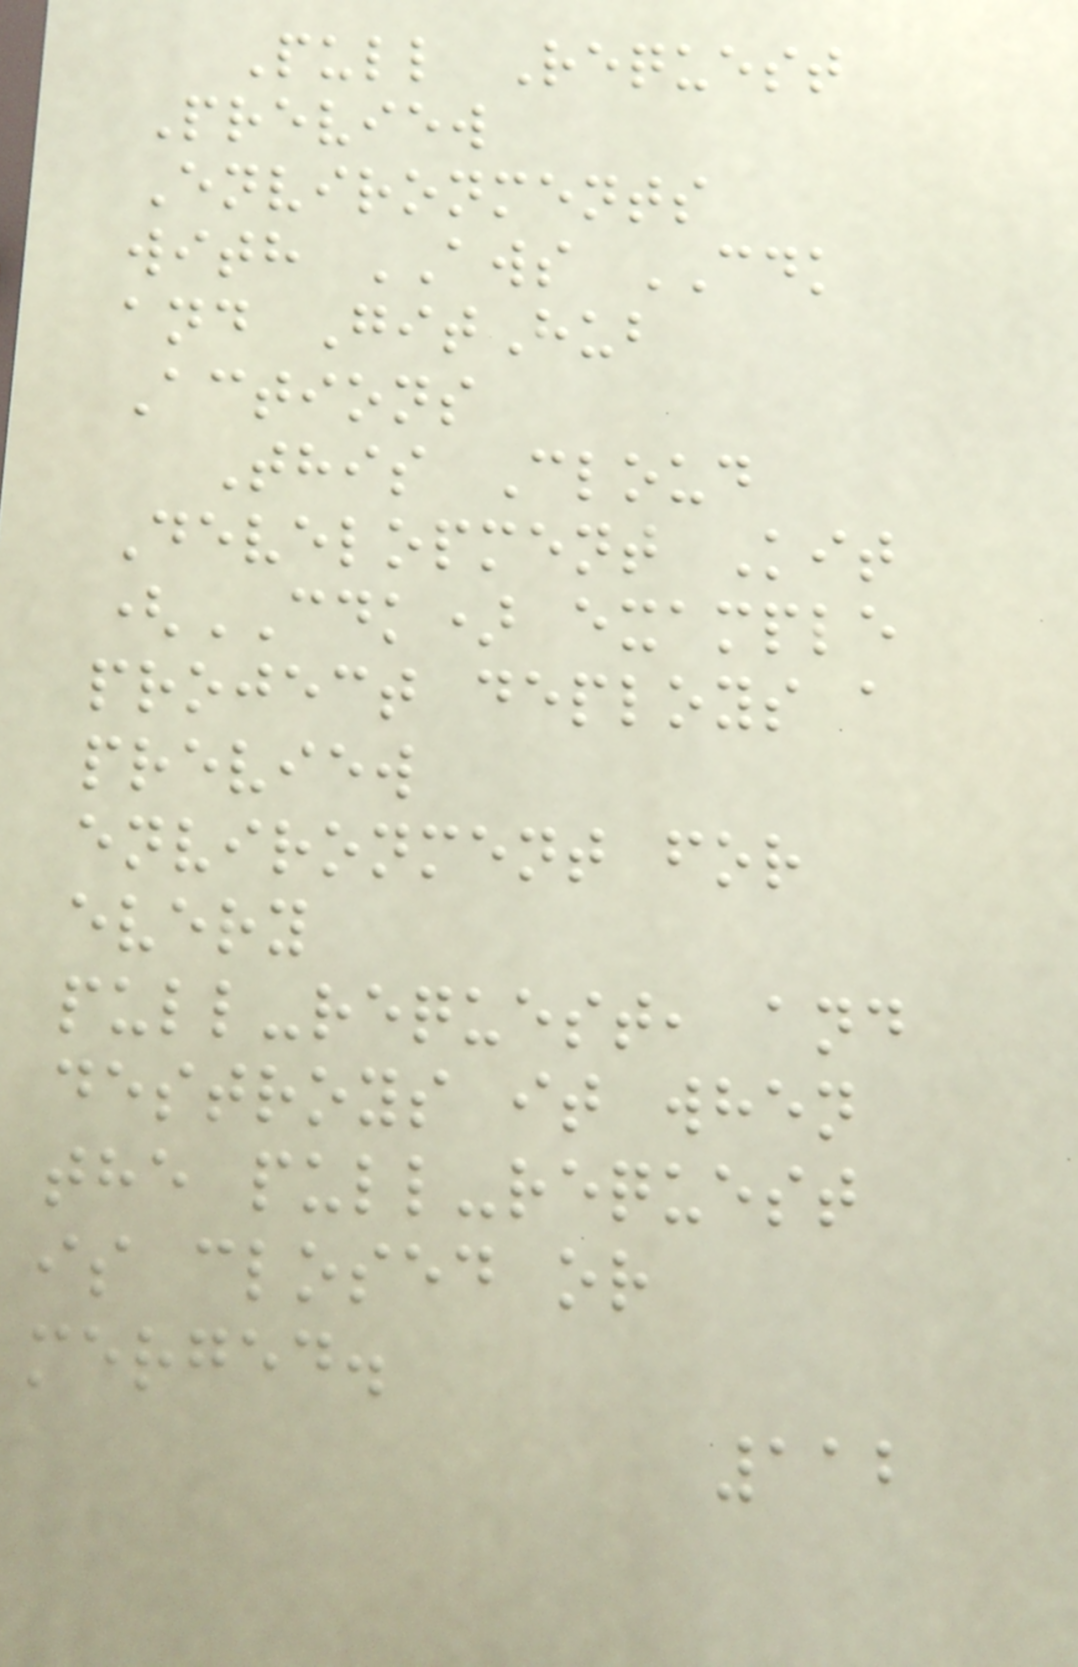Pull Request
Preview
Environments
with AWS CDK
and GitHub
Actions
This Cloud
Development Kit
(CDK) example
project deploys a
preview
environment for
every
pull-request, and
destroys it when
the pull-request
is closed or
merged.
112
